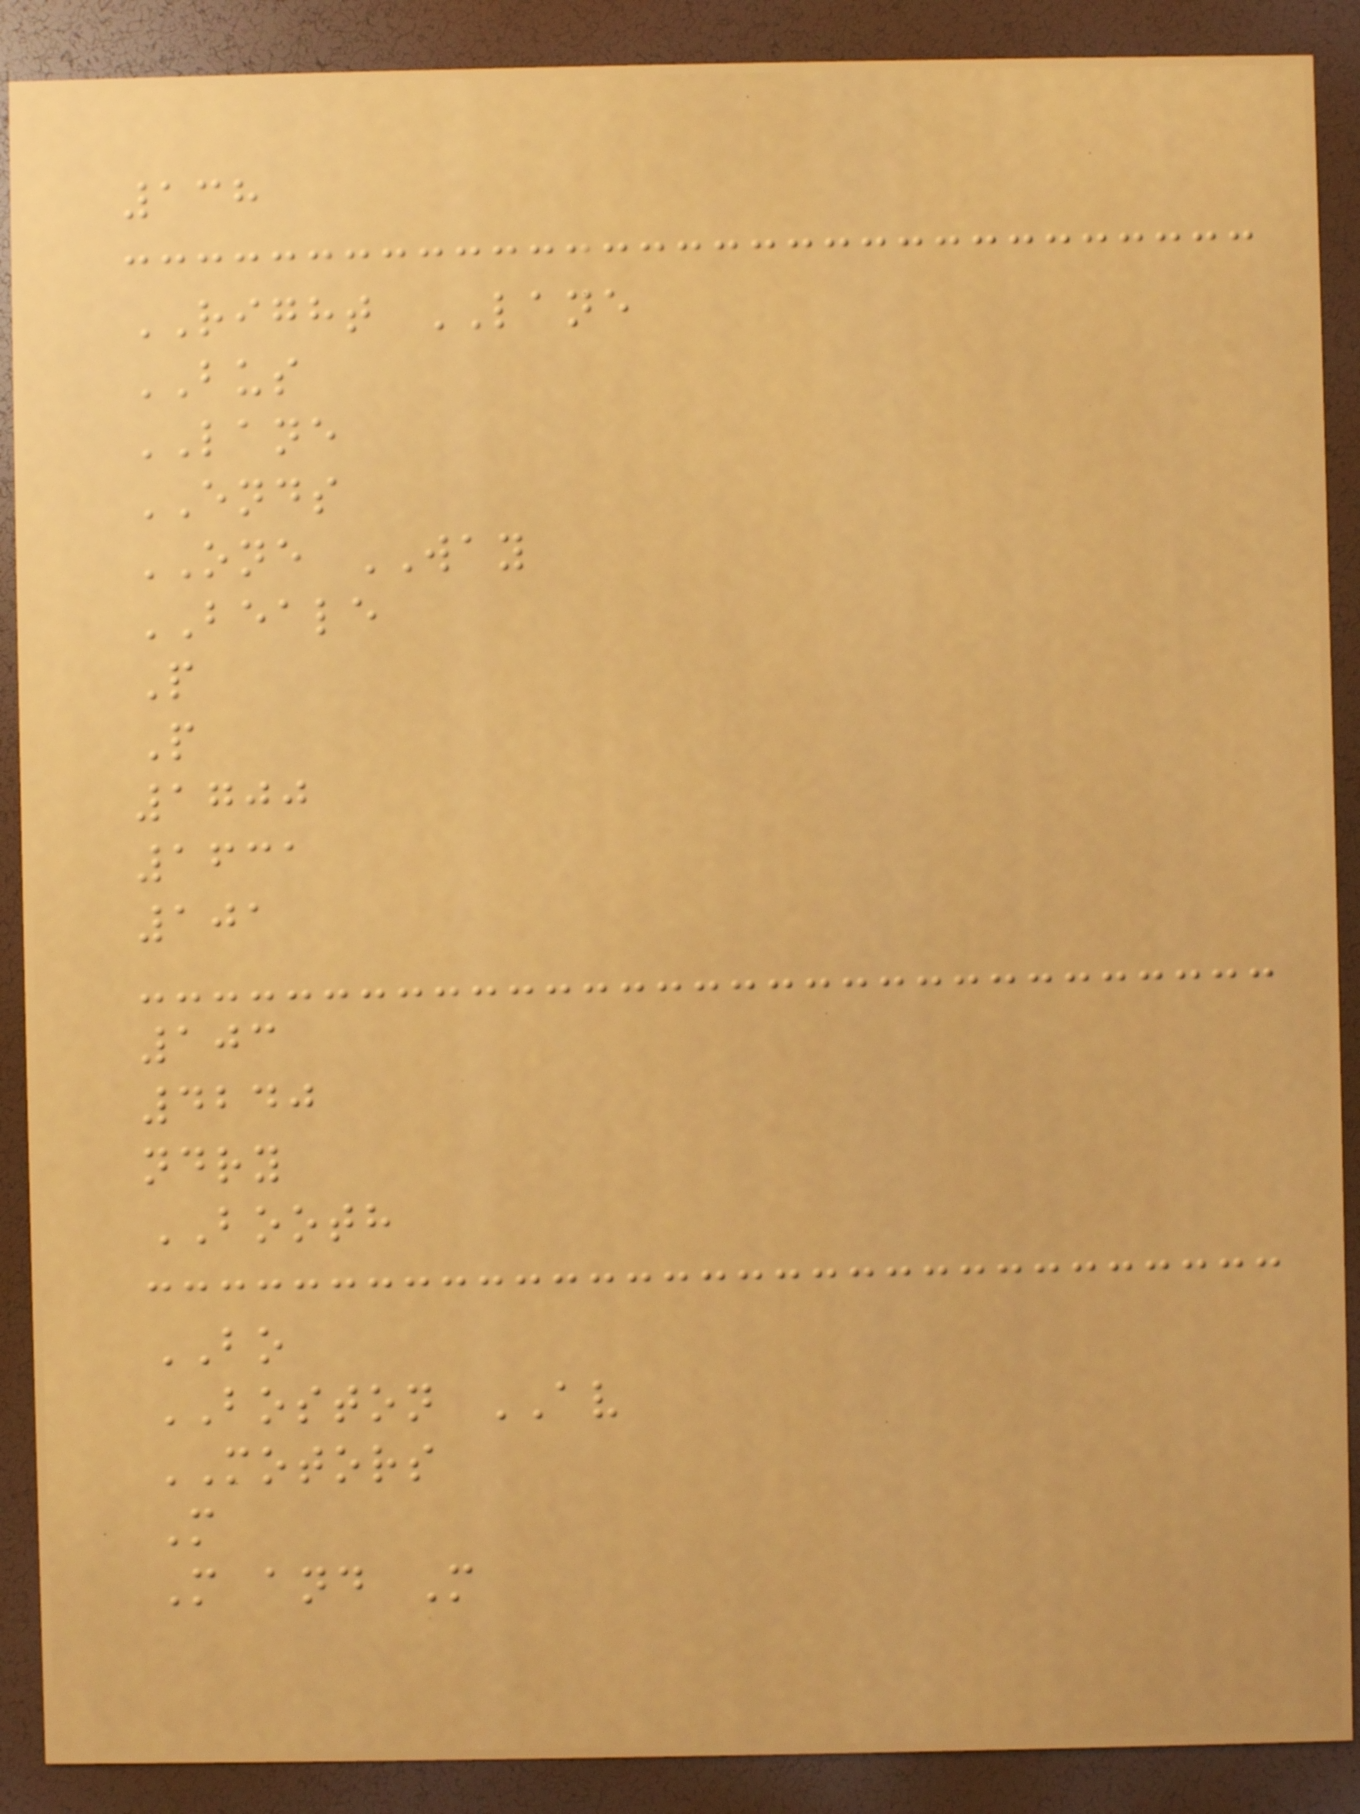138
RIGHT LANE
BUS
LANE
ENDS
ONE WAY
BEALE
P
P
1700
1631
101
103
4240
ndry
BOOTH
BO
BOSTON AV
MOTORS
M
M and M
